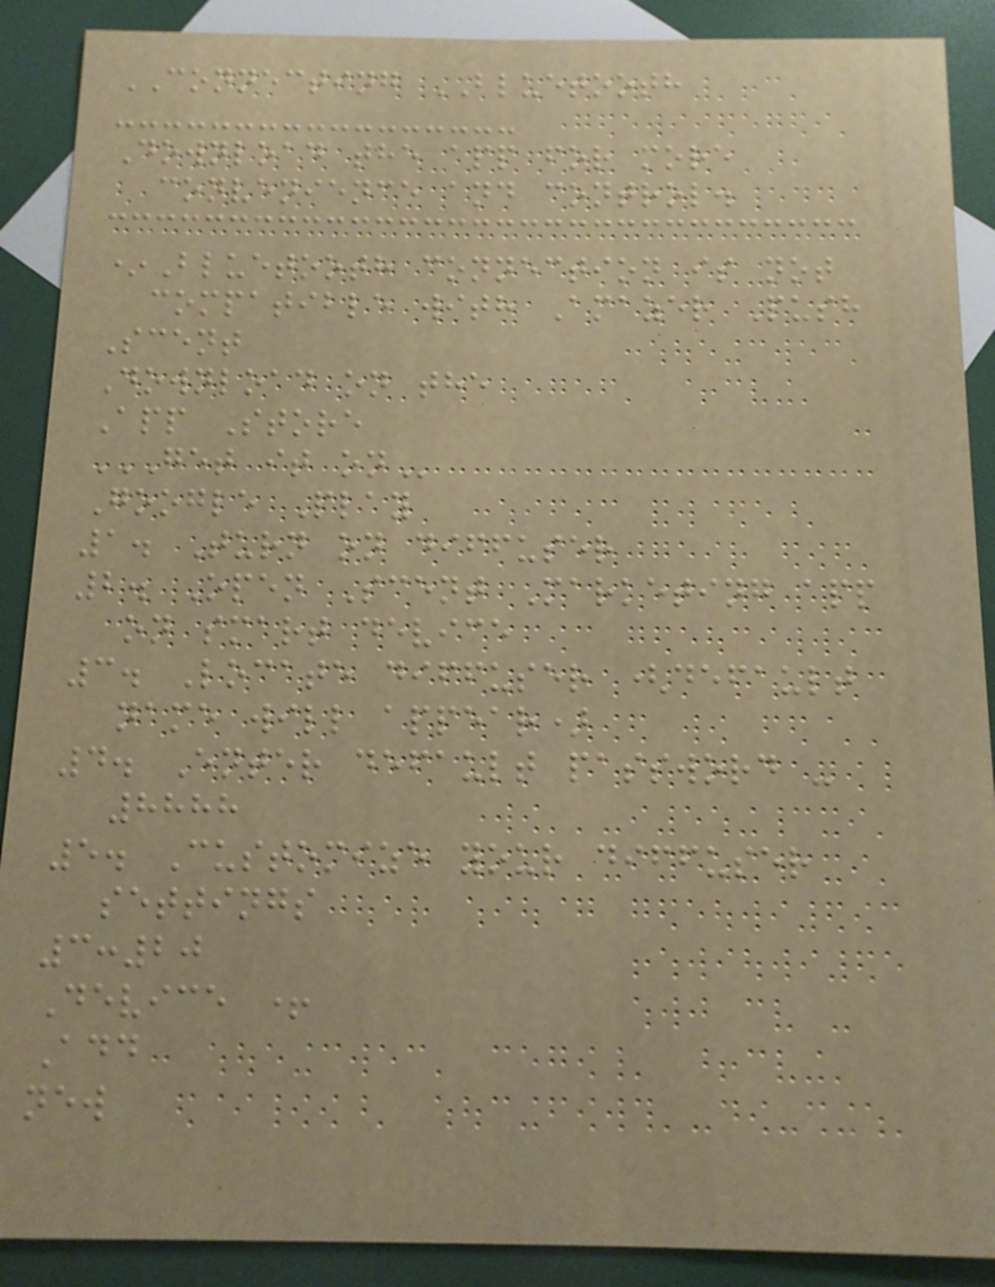CONNECTING BLUETOOTH
Download the app for more
convenience and control.
*Bluetooth connection is not
compatible with Amazer Push
Scent
Download on the
App Store
GET IT ON
Google Play
1. Turn on diffuser
2. Open Scent Marketing app
on smart device
3. Locate diffuser (default
name will appear)
4. Enter default password -
8888
5. Customize your diffuser
settings
3:20
Device +
Add
new
